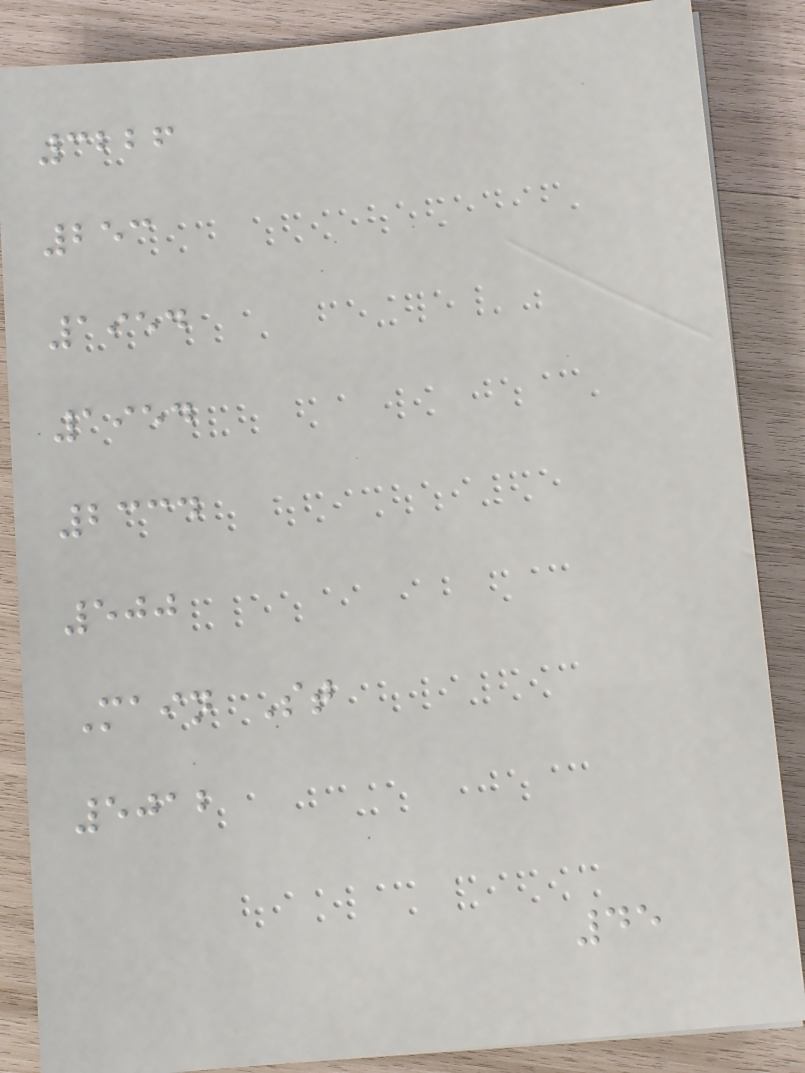3226
253
1954
1954
2334
500
Main St
5012
45
